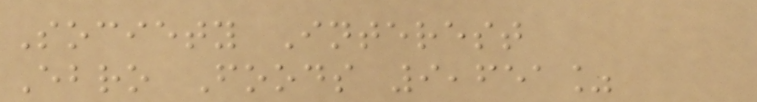Society Interest
Ebro Foods 9,651%
